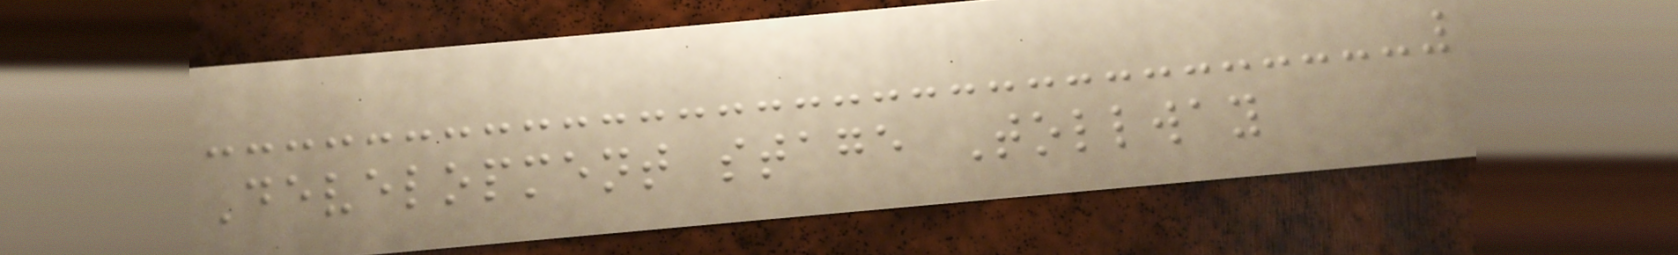Development stage Tollway
